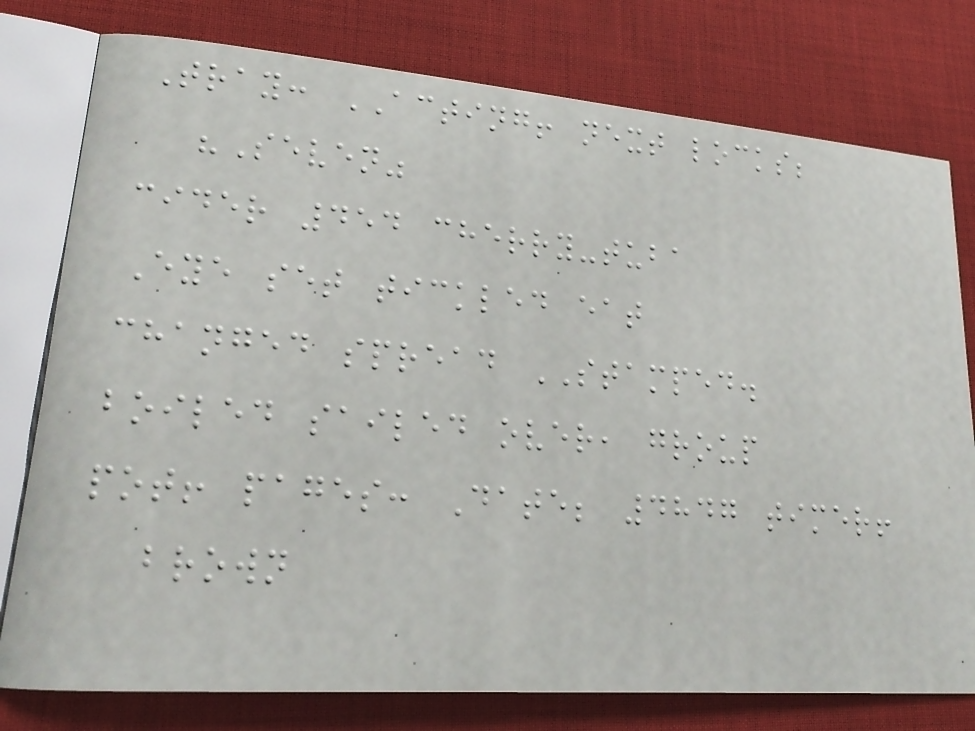Tray: ACTING! next locks;
"Seven"
cider 454 cherry-tuba
Eye set tickled eat
changed spread STAMPED.
boiled sailed over, group
pot! pages: Date; 4847 timer!
brown
